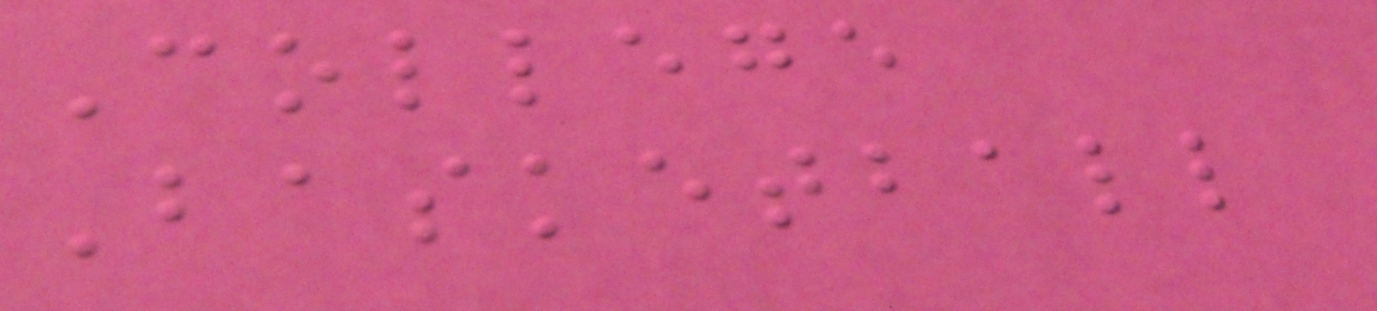College
Basketball
